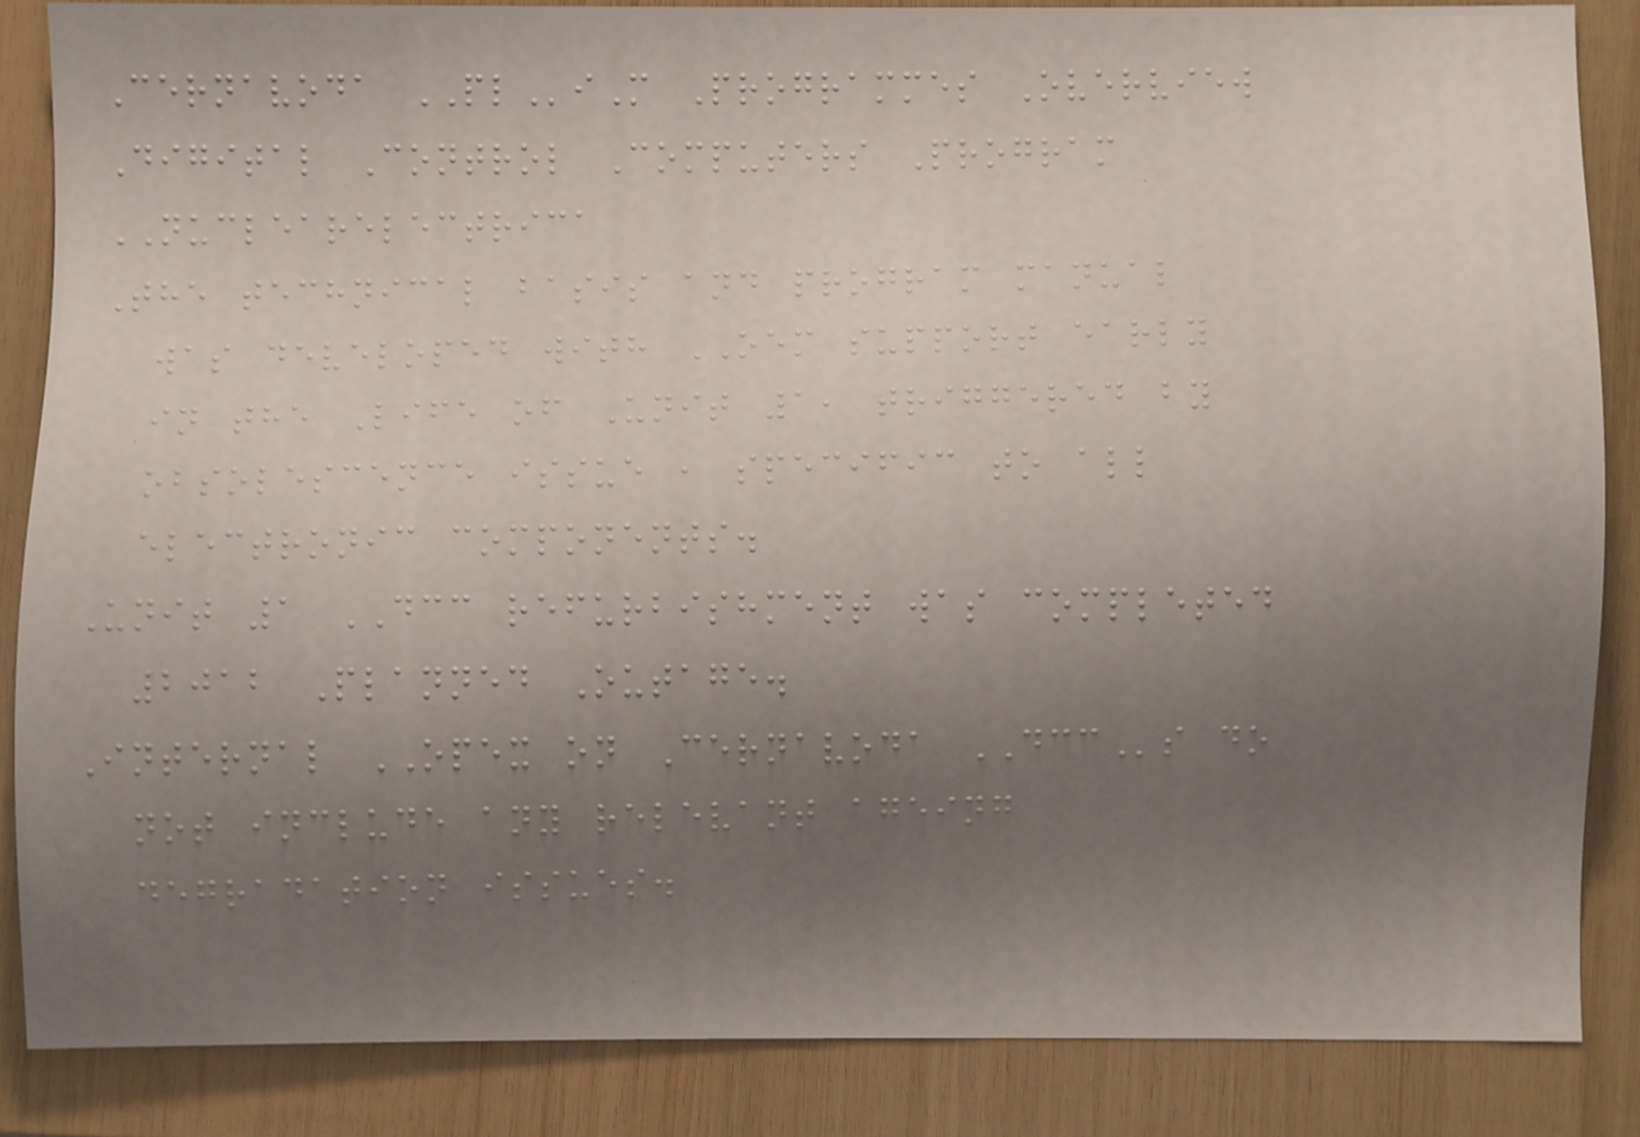Cernavoda PLiM Programmes Overview
Digital Control Computers Program
NUCLEARELECTRICA
The technical basis and program manual
was developed with OEM support early
in the Life of Unit 1, triggered by
obsolescence issue , specific to all
electronic components.
Unit 1 DCC refurbishment was completed
2012 Planned Outage.
Internal OPEX on Cernavoda DCCs do
not include any relevant ageing
degradation issues.
